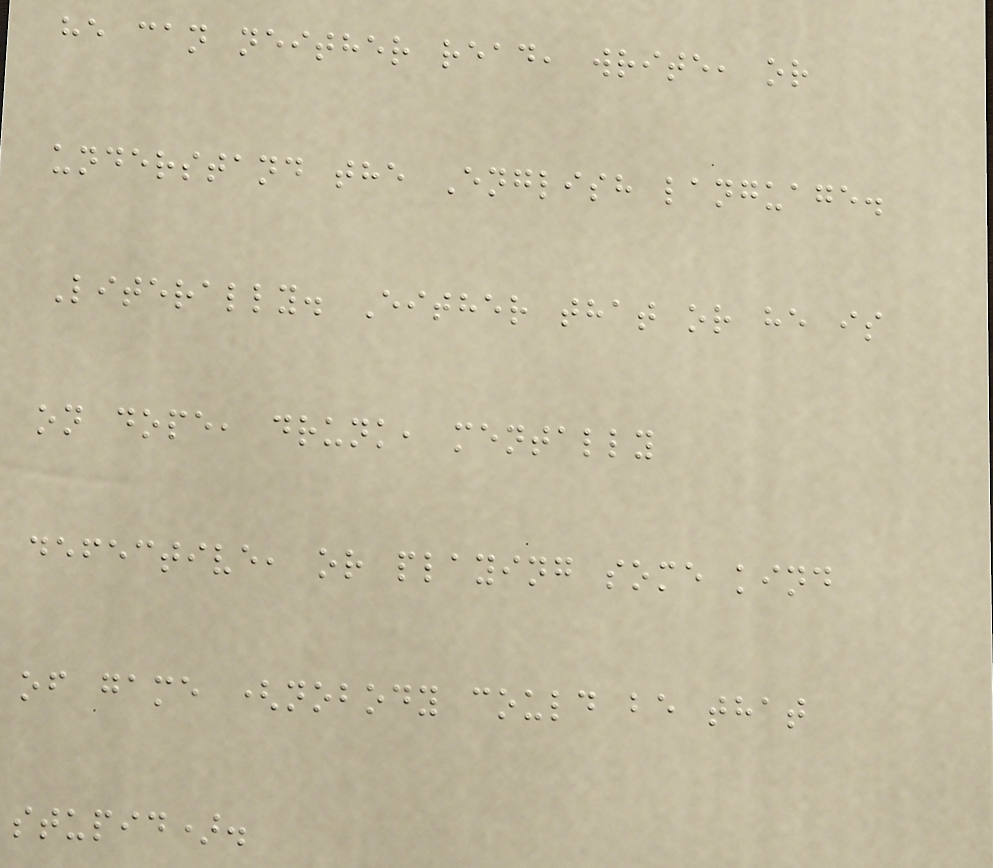he can neither read, write, or
understand the English language.
Literally. Either that or he is
on dope, drunk, mentally
defective, or playing some kind
of game (nobody could be that
stupid).
